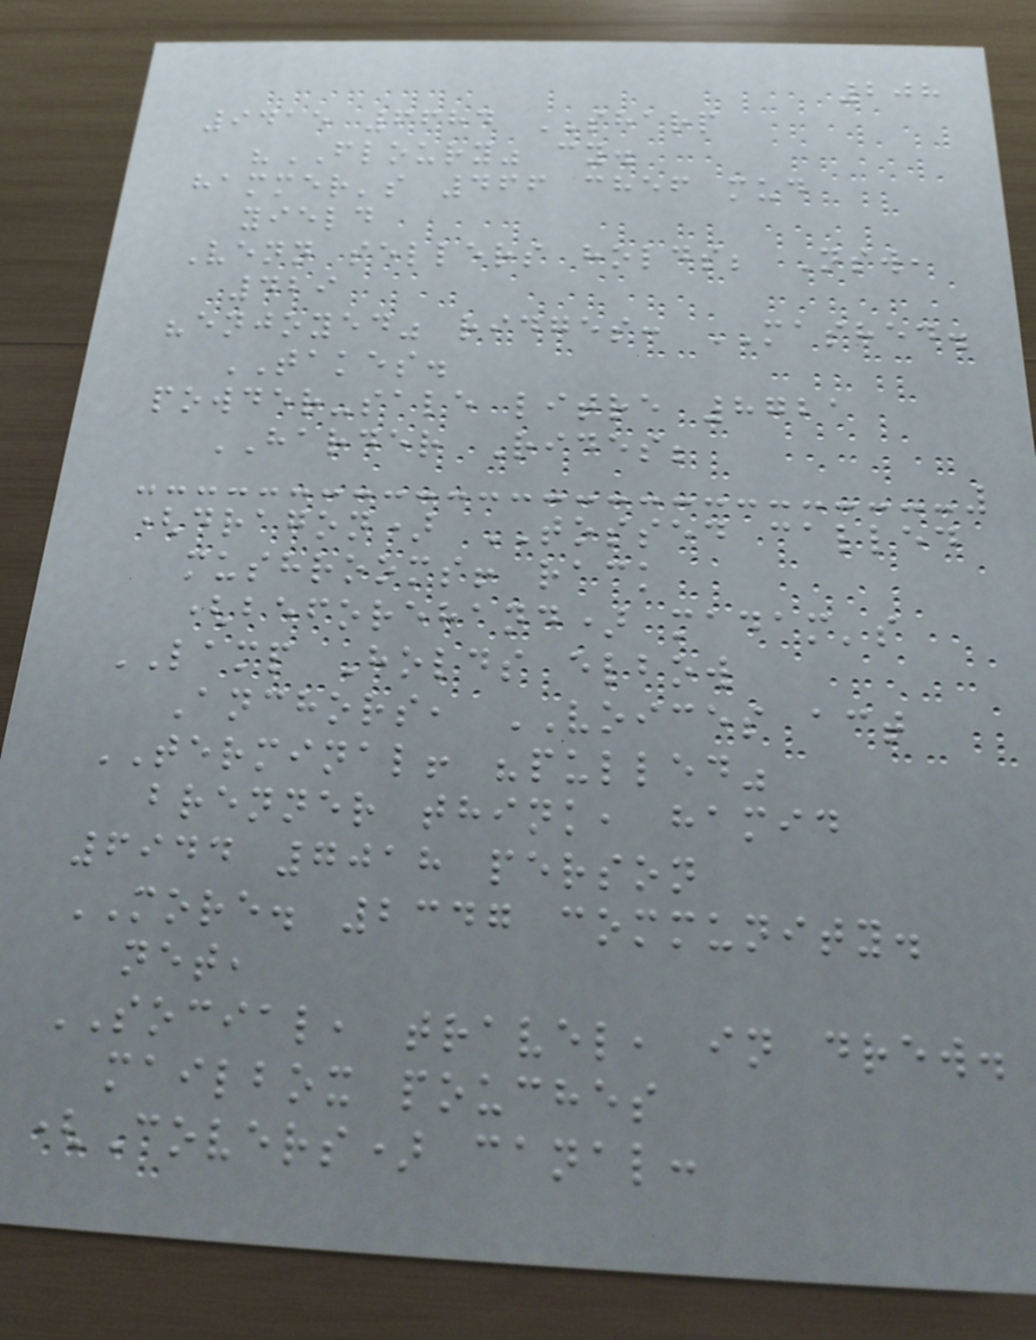208
9415 6684 SHARP
"FLOURY" cy.
hammer's 466 chef mud
yield
Venn sellers holds; Nsw,
429
"enjoyed" ridges: MASHED.
TAKES.
powder-sale litre 8721
HARDER Rides;
(dragon) TOSSED called
mushrooms! rack
(beforehand) madam's
LAMP Holds elbow
Anchors, VOICES act
TERMINAL! "pulled"
brenner think, hamid
6944 7018 person
MORE. 2347 community.
net,
SOCIAL, travel, in drew.
mailbox pouches
(Covers) canal:
